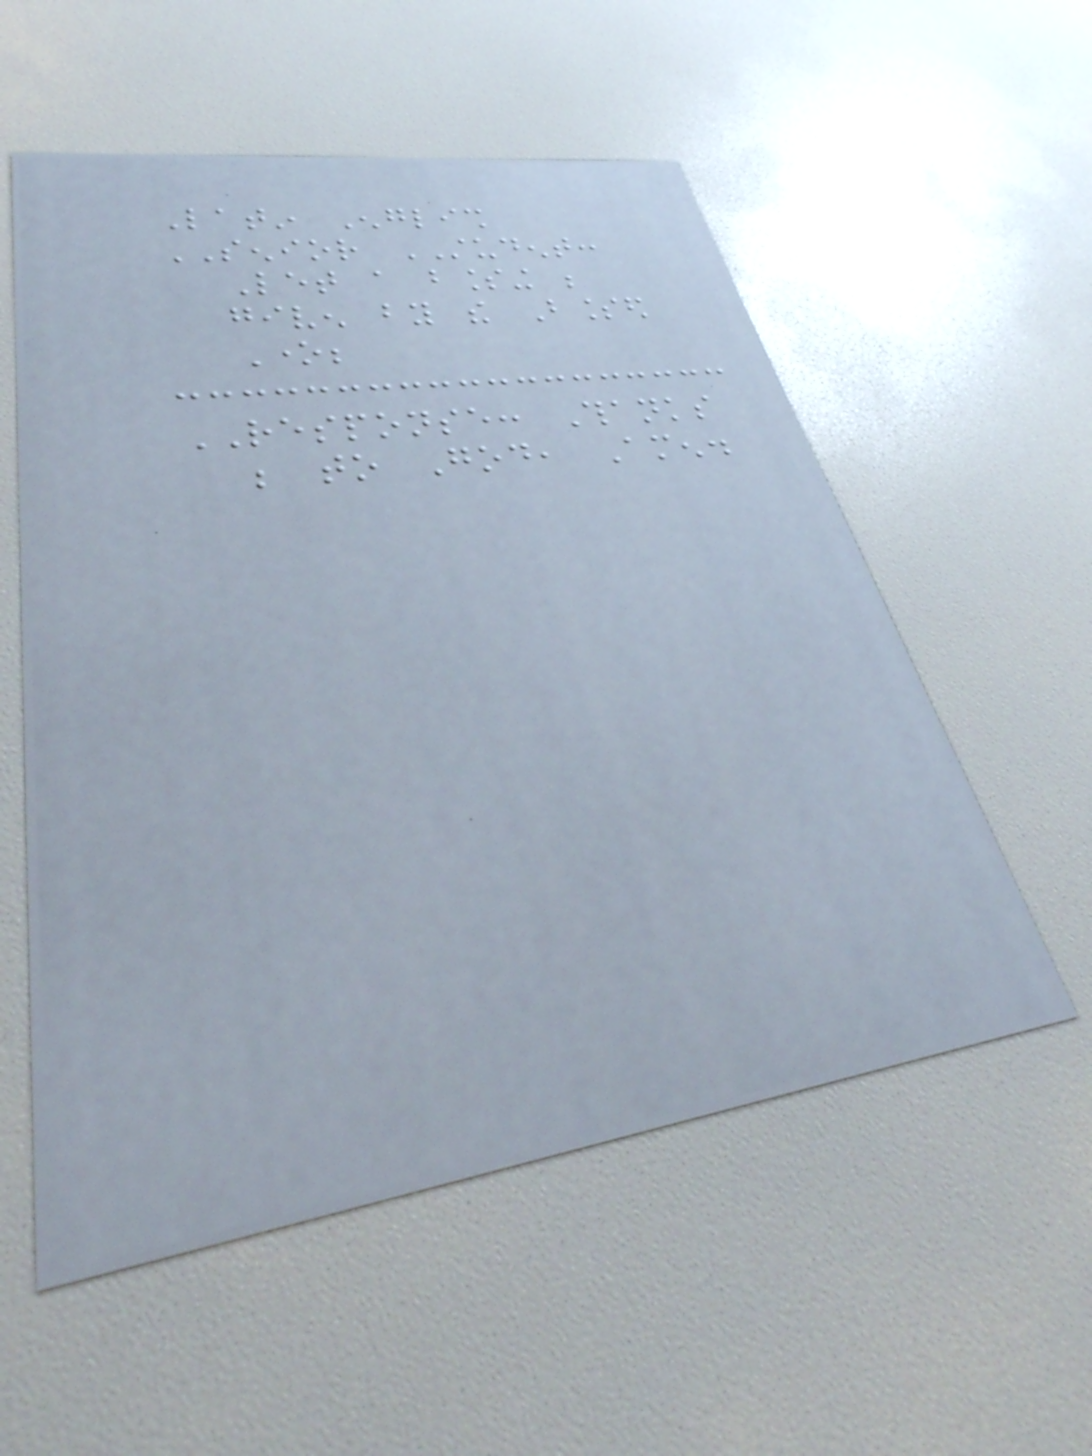Latin English
SENIOR STUDENT:
Let a blessing be
given by the Blessed
One;
RESPONSE: Thanks
be to God, Amen.
